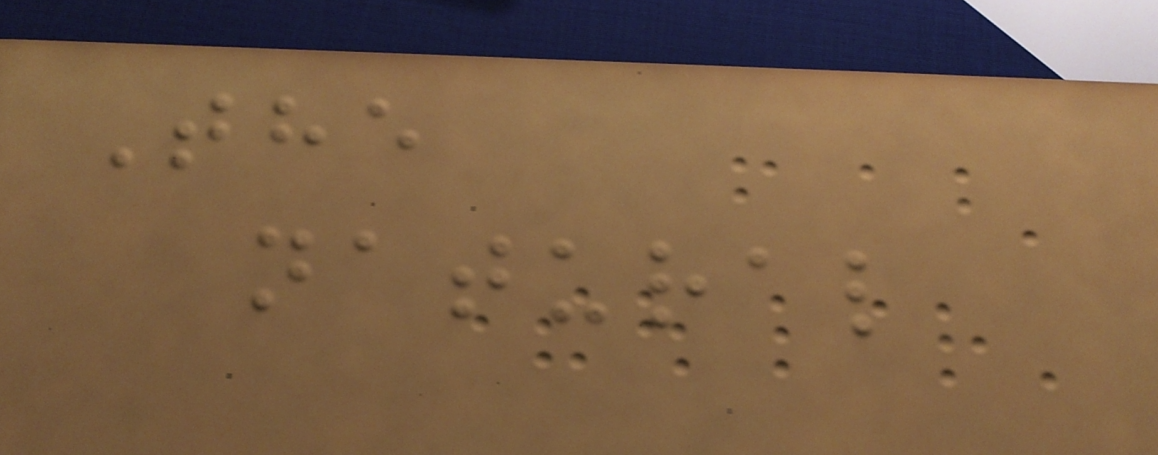The
natural
